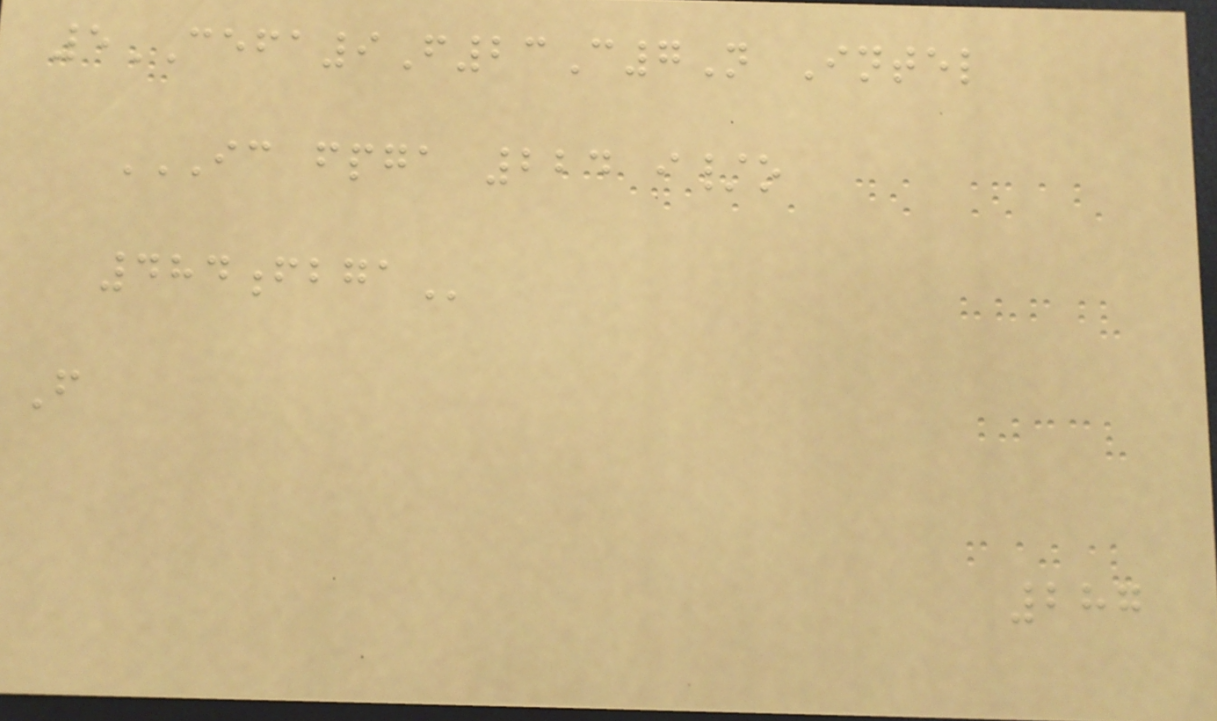5CEFA9F23C7N Intel
IC FPGA 224 I/O
484FBGA
F
287
